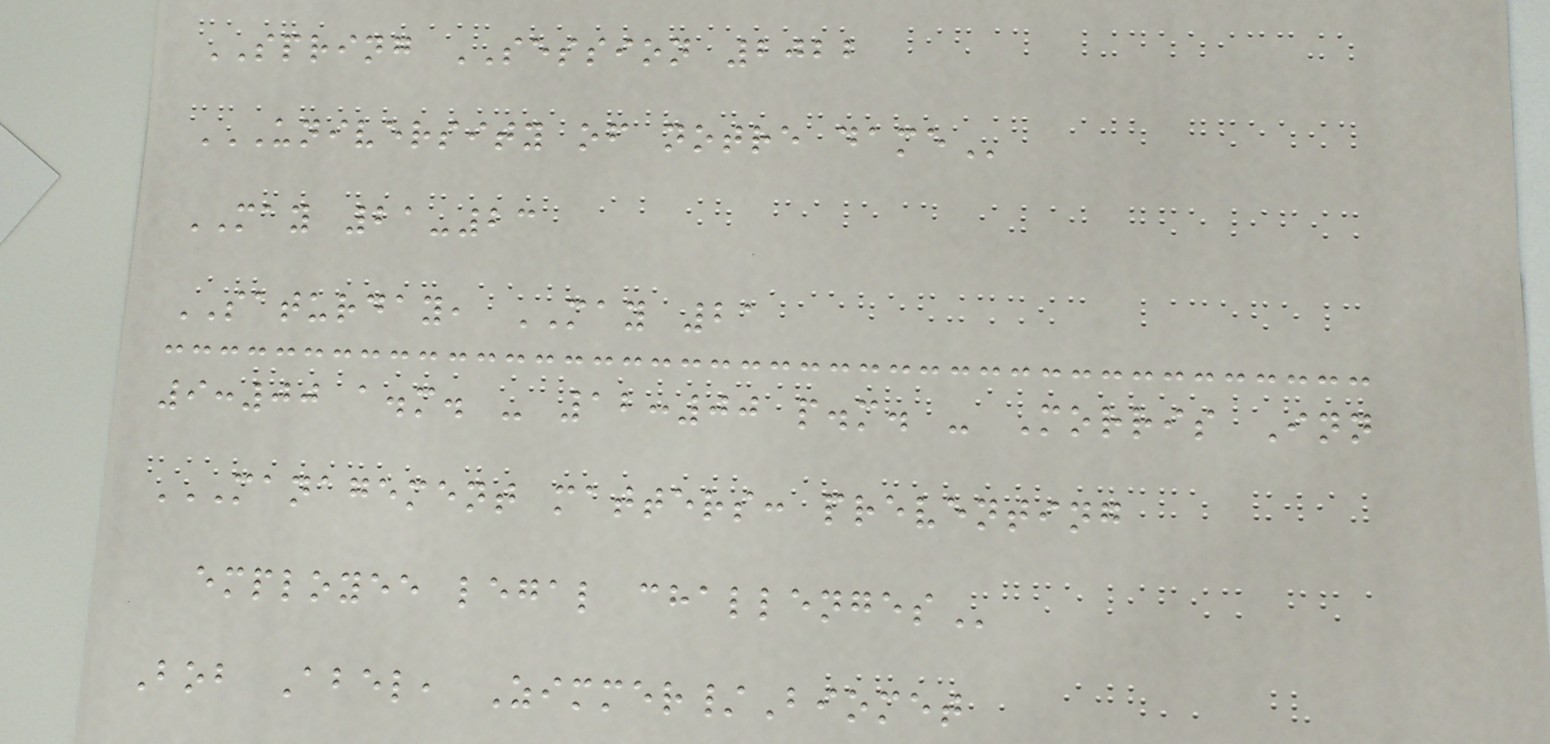SPRING SESSION 2022
UNIVERSITY OF NOTRE DAME
MAY 21-23
SATURDAY, MAY 21
9:00 a.m. - 12:00 p.m. - Morris Inn
MANAGEMENT MATTERS: PREVENTING
EMPLOYEE LEGAL CHALLENGES
Bob Abel, Zimmer/Biomet
